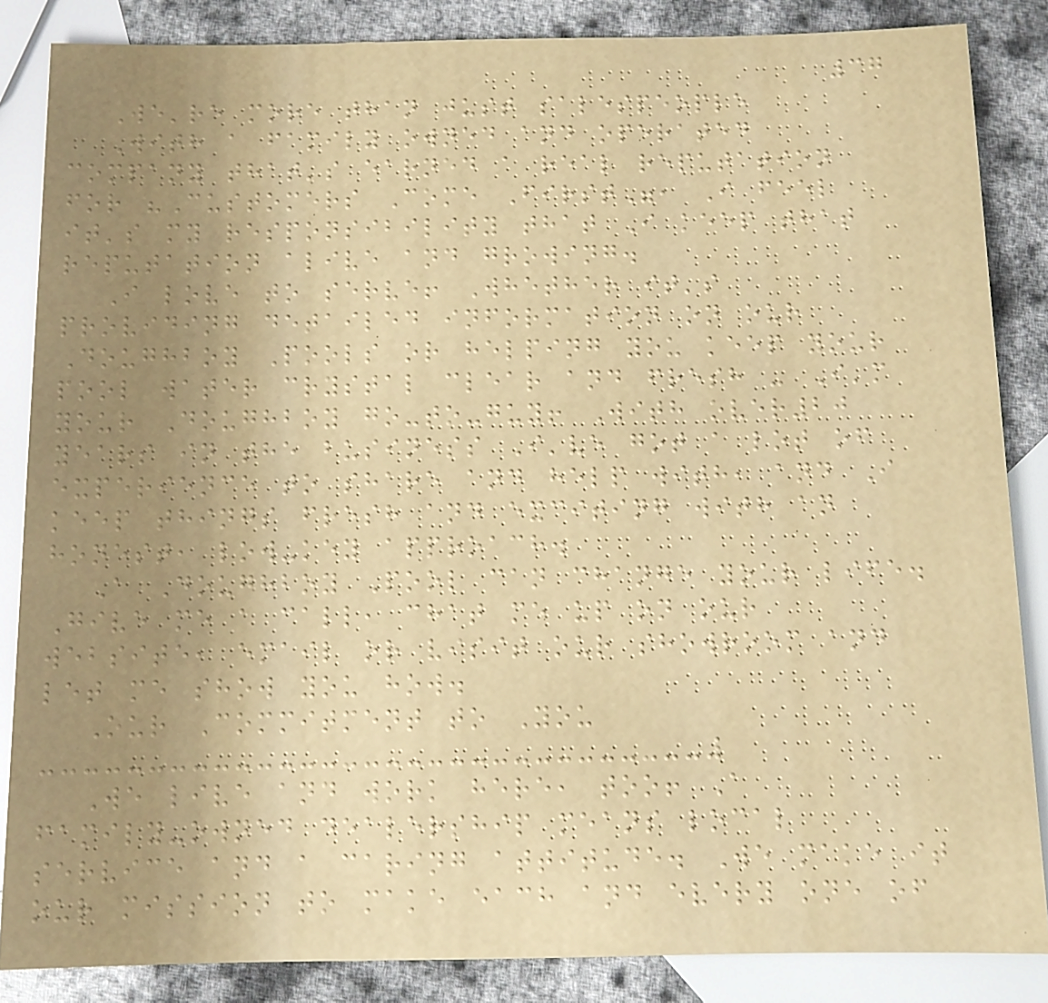37
We're more than just salespeople
With a family owned and operated
company that's earned a real reputation
for "Customers Come First", I feel
it's my responsibility that I keep that
reputation alive and growing.
I love to serve! Whether it's
providing detailed information on our
Doughboy Pools or helping you keep your
pool water crystal clear and fresh - I'm
your Doughboy go-to-guy! With over20
years in the business I've got a lot of
experience to share and help with, and I
keep things fresh and exciting with an
honest, low-key approach.
A Doughboy Pool can change your life.
Give me a call, chat me up on our
website, email or visit our showroom and
let me show you how.
Our Commitment to You
We live and work here, too! A
family-owned dealership means local
service and a caring attitude. We make it
our mission to make each and every one of
